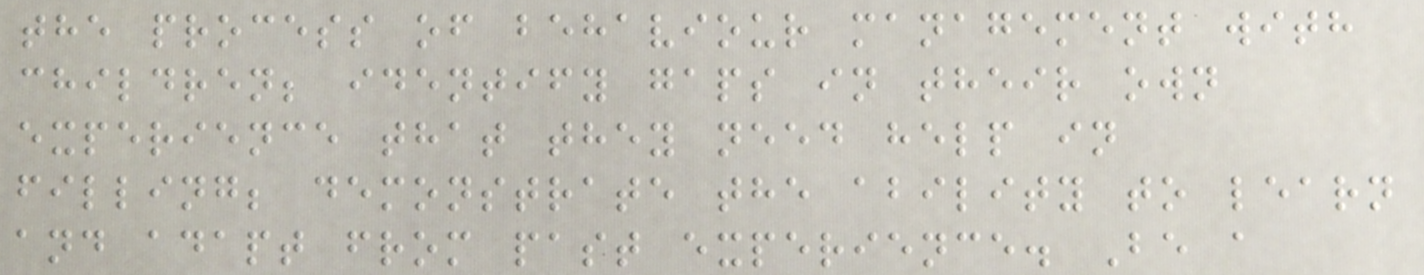the process of behaviour management with
children; identify gaps in their own
experience that they need help in
filling; demonstrate the ability to learn
and adapt from past experience. Be a
